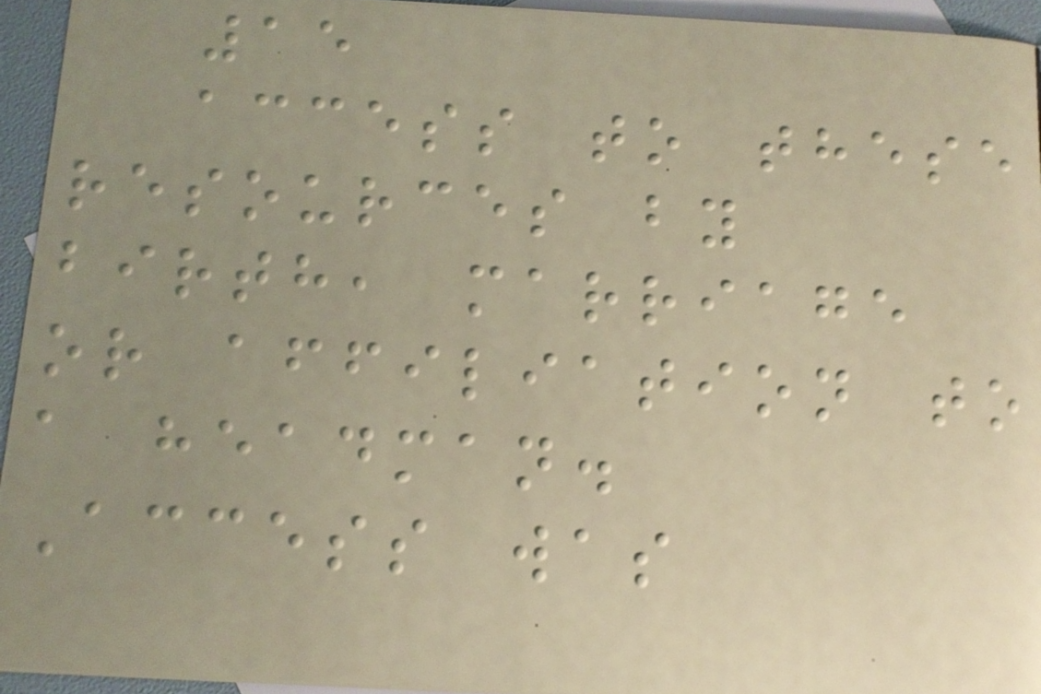15
access to these
resources by
birth, marriage
or affiliation to
a headman.
Access was
